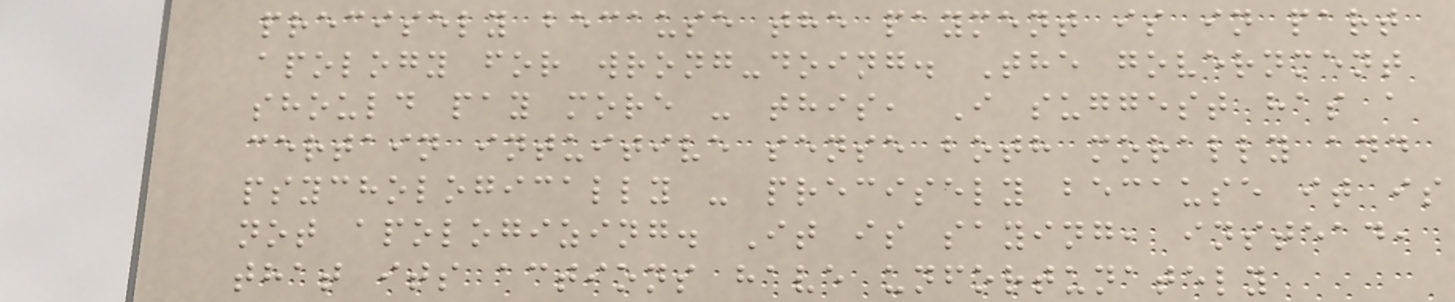precisely because the payment is in part
apology for wrong-doing. The government
should pay more - this, I suggest has a
certain intuitive sense both morally and
psychologically - precisely because it is
not apologizing. It is saying, instead,
that its actions have unfortunately
